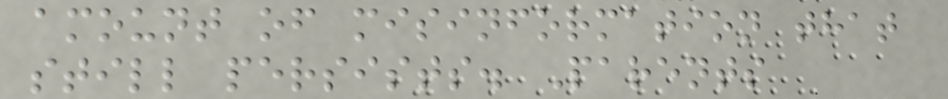amount of misinformation that
still persists. Parents
